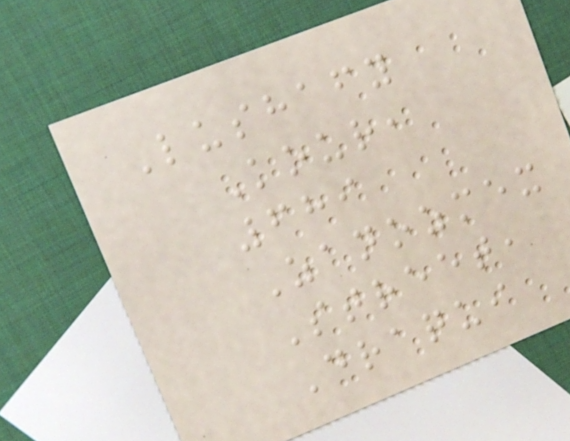Lushafy
Kour,
689
Zanozmex
Street,
Draqui
